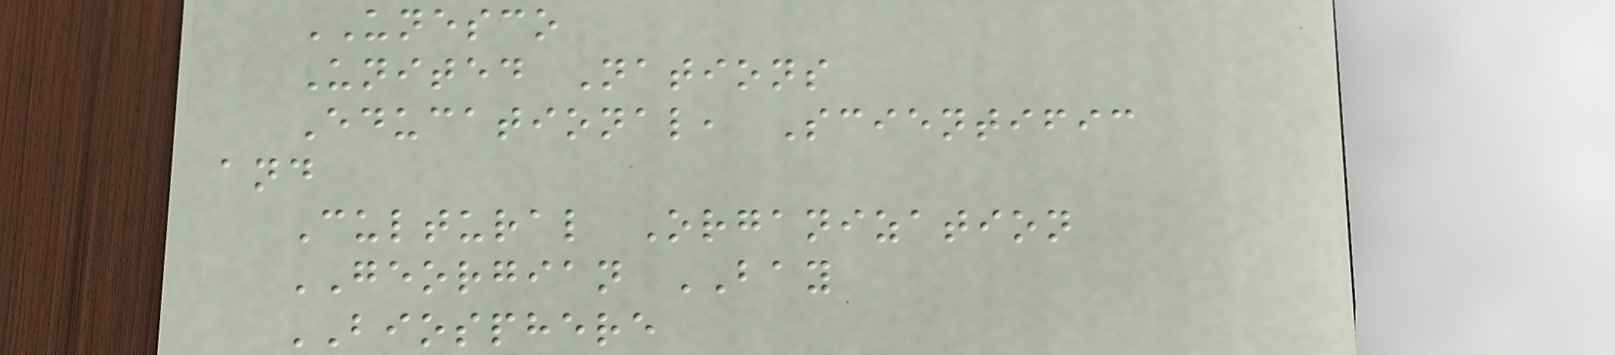UNESCO
United Nations
Educational, Scientific
and
Cultural Organization
GEORGIAN BAY
BIOSPHERE
